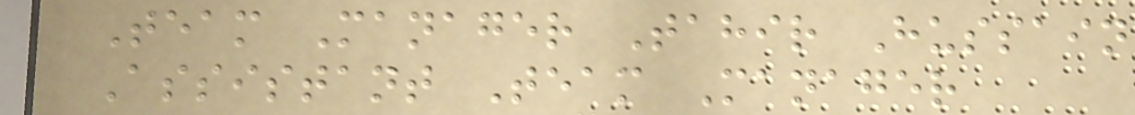Team Manager Tahir Hussain
Assistant Team Manager
